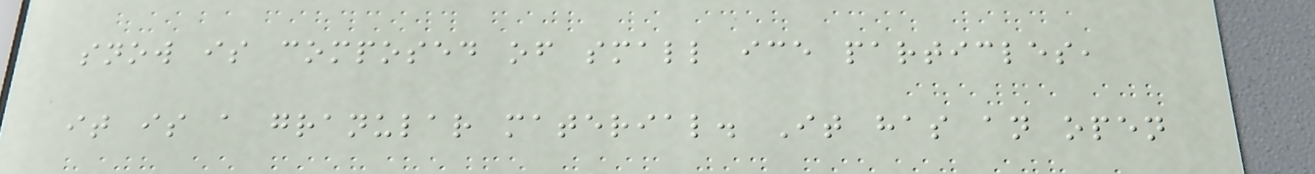snow is composed of small ice particles,
it is a granular material. It has an open
